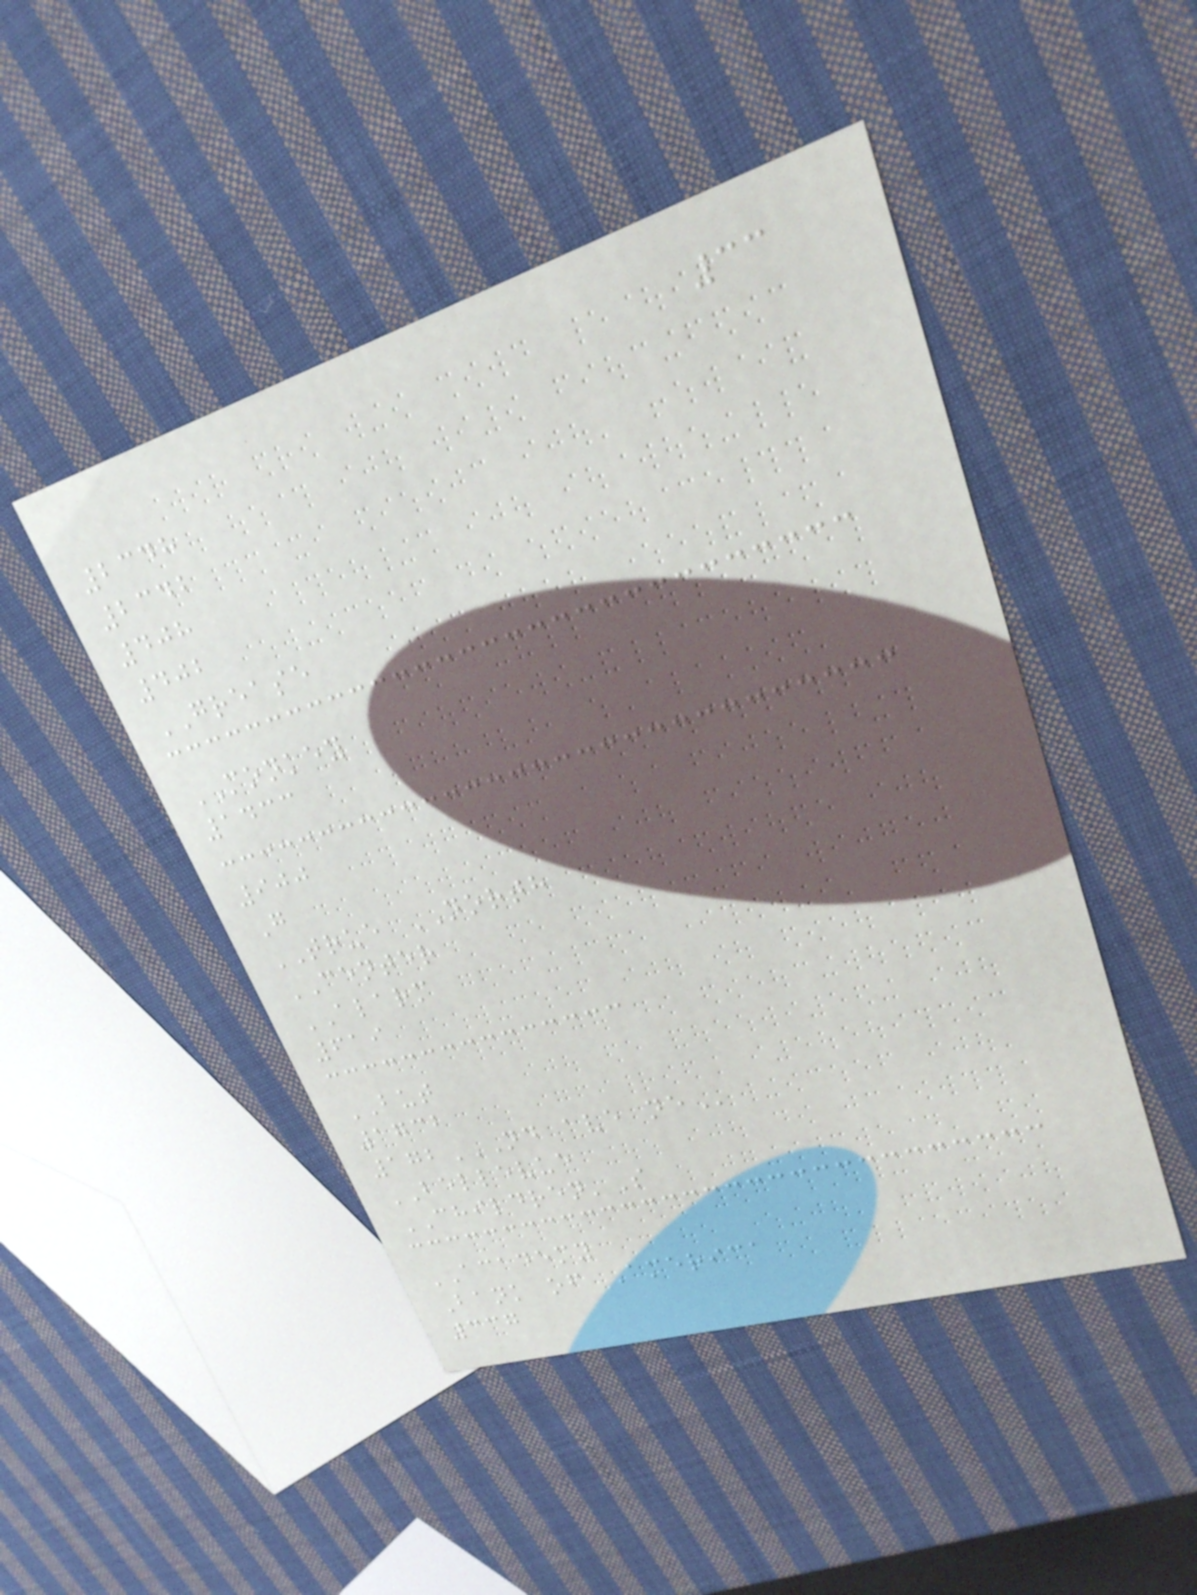33
2348
2342
408
402
GREASE
MONKEY
1433
900
G
TRUE NORTH
CENTER
ALARM
619
BUT
1732
172ND AVE NE
BELLEVUE
CHILDREN'S
ACADEMY
Bank of America
337
